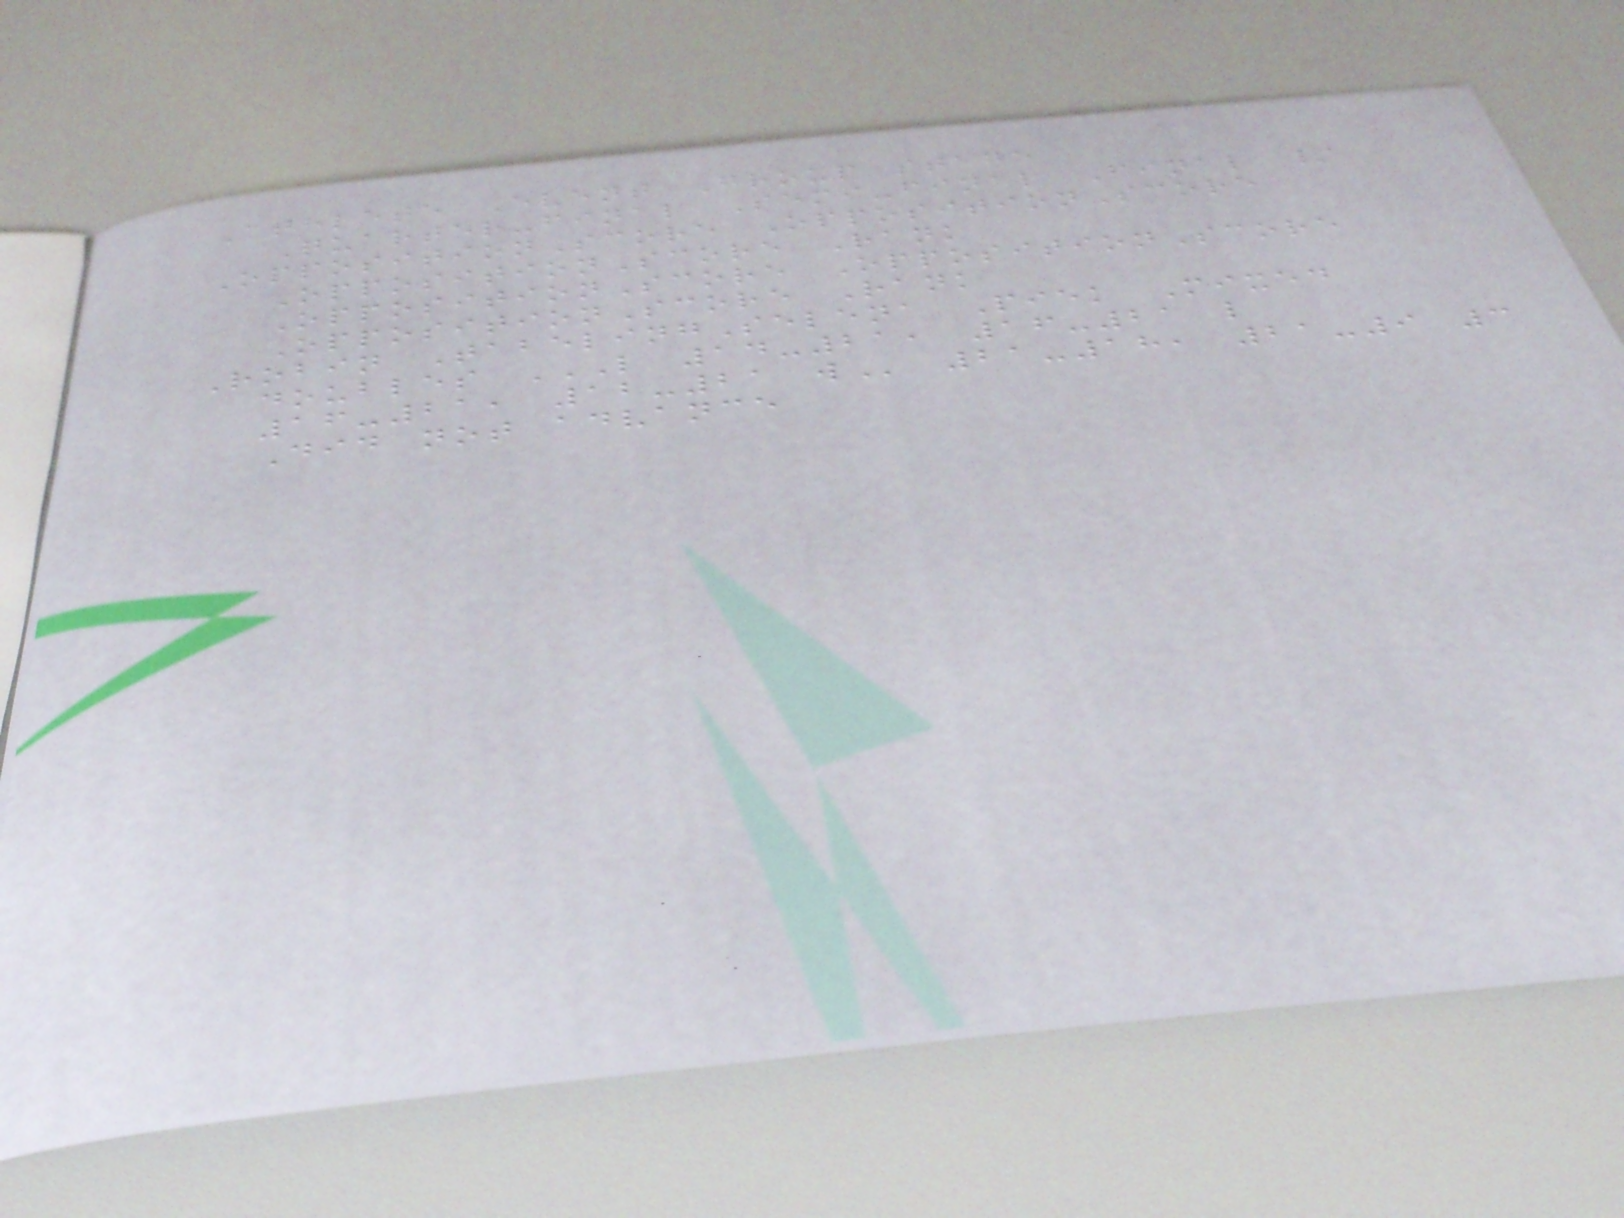Athlete Event Group stage
Quarter-final Semi-final Final /
OppositionScore OppositionScore
OppositionScore Rank
OppositionScore OppositionScore
OppositionScore Rank
Robin TabelingSelena Piek Mixed
doubles L 14-21, 16-21 L
16-21, 12-21 W 21-18, 21-9 3
Did not advance
